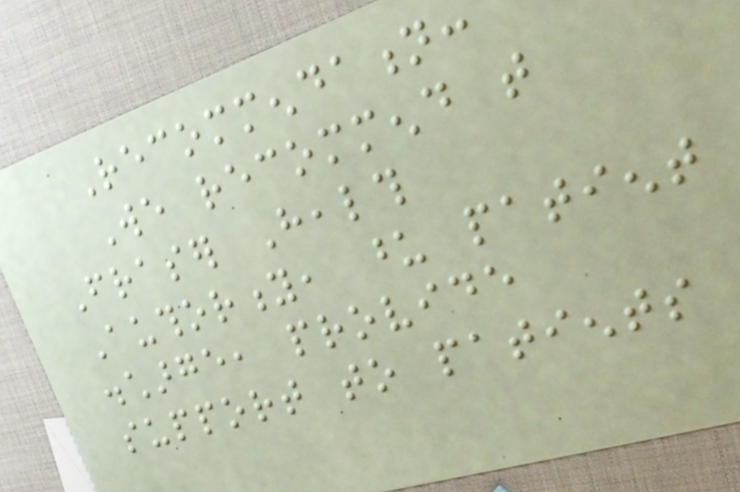Recommendation:
We recommend that
Fraser Health
Authority, upon patient
discharge, provide
support to patients
